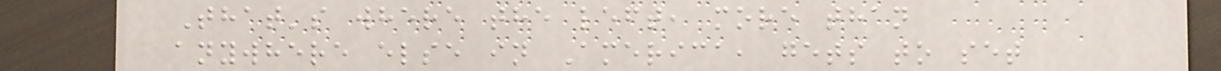That's where the left, more than
anywhere else in America, gets to set
